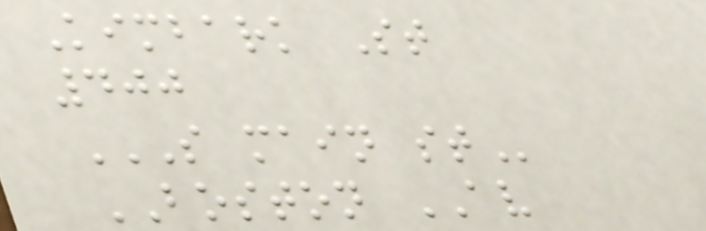Kimbark St
400
S MAIN ST
BOSTON AV
